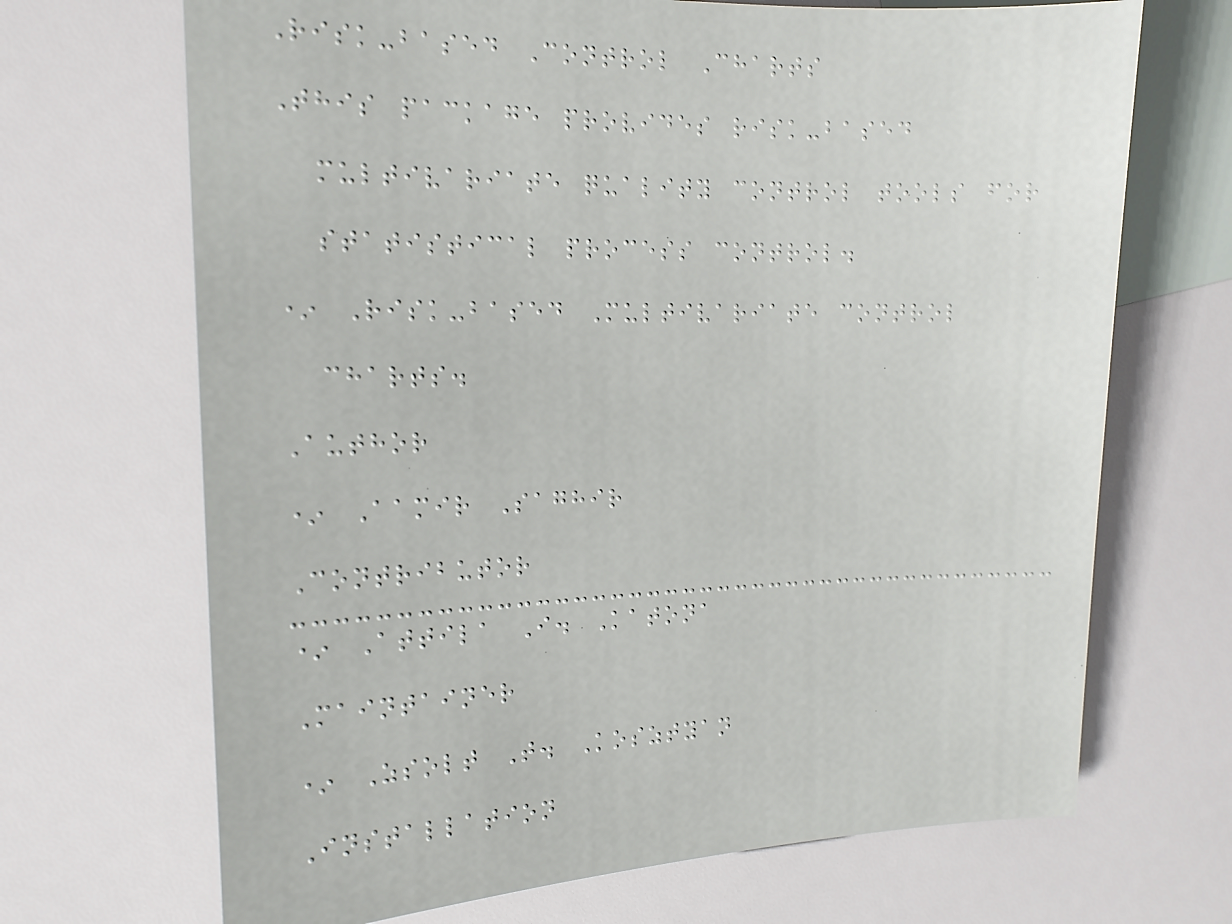Risk-based Control Charts
This package provides risk-based
multivariate quality control tools for
statistical process control.
* Risk-based Multivariate control
charts.
Author
* Aamir Saghir
Contributor
* Attila I. Katona
Maintainer
* Zsolt T. Kosztyan
Installation
